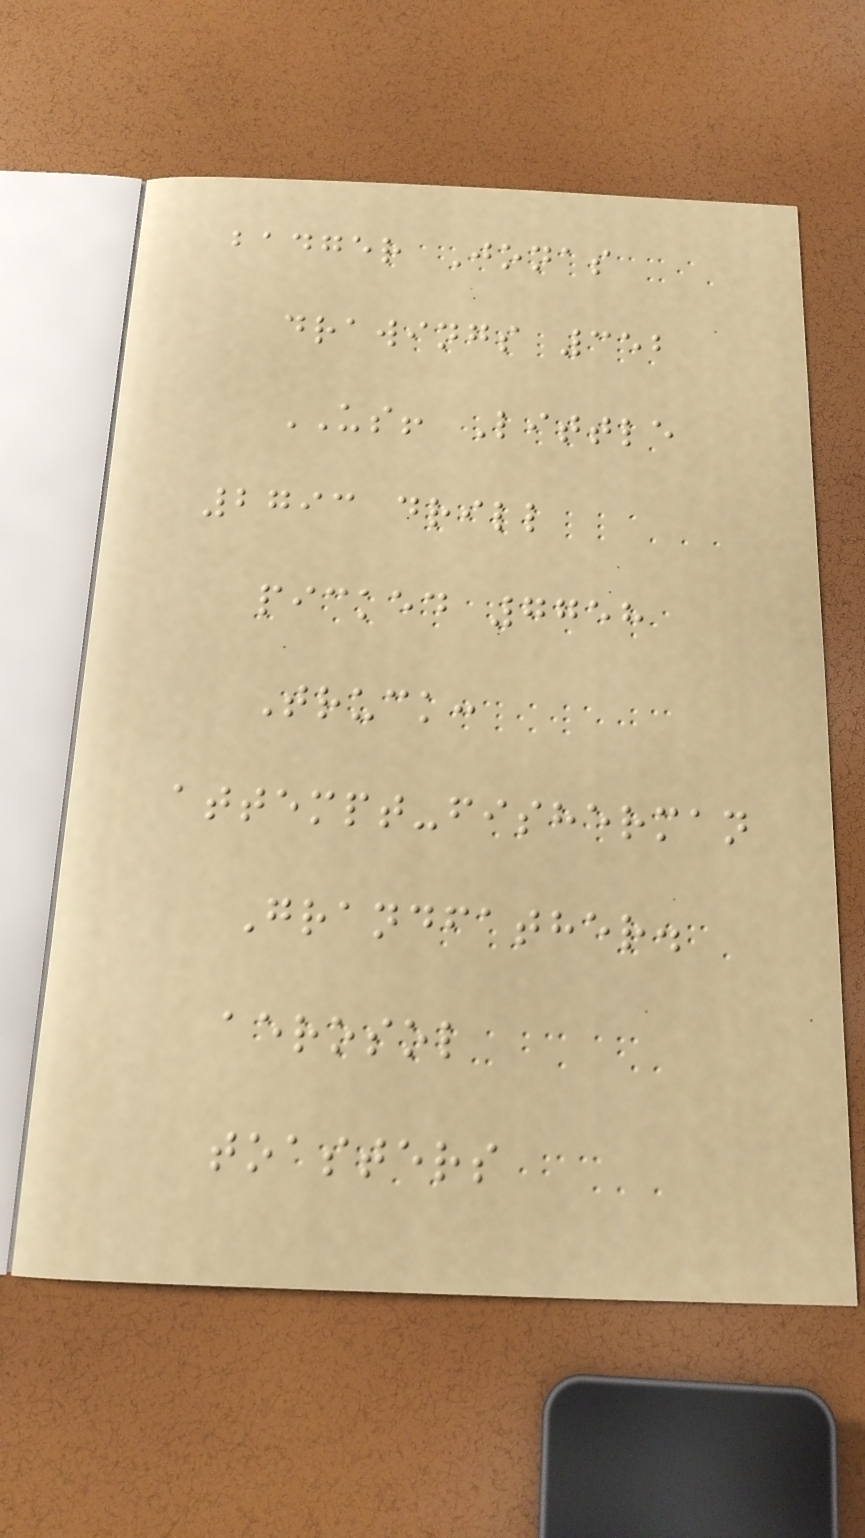badger Jonas
drawings 352
US! Little
2793 drill
picked 7758
Truck:
attempt-fisherman
Grandfather.
aerosol
toasters
